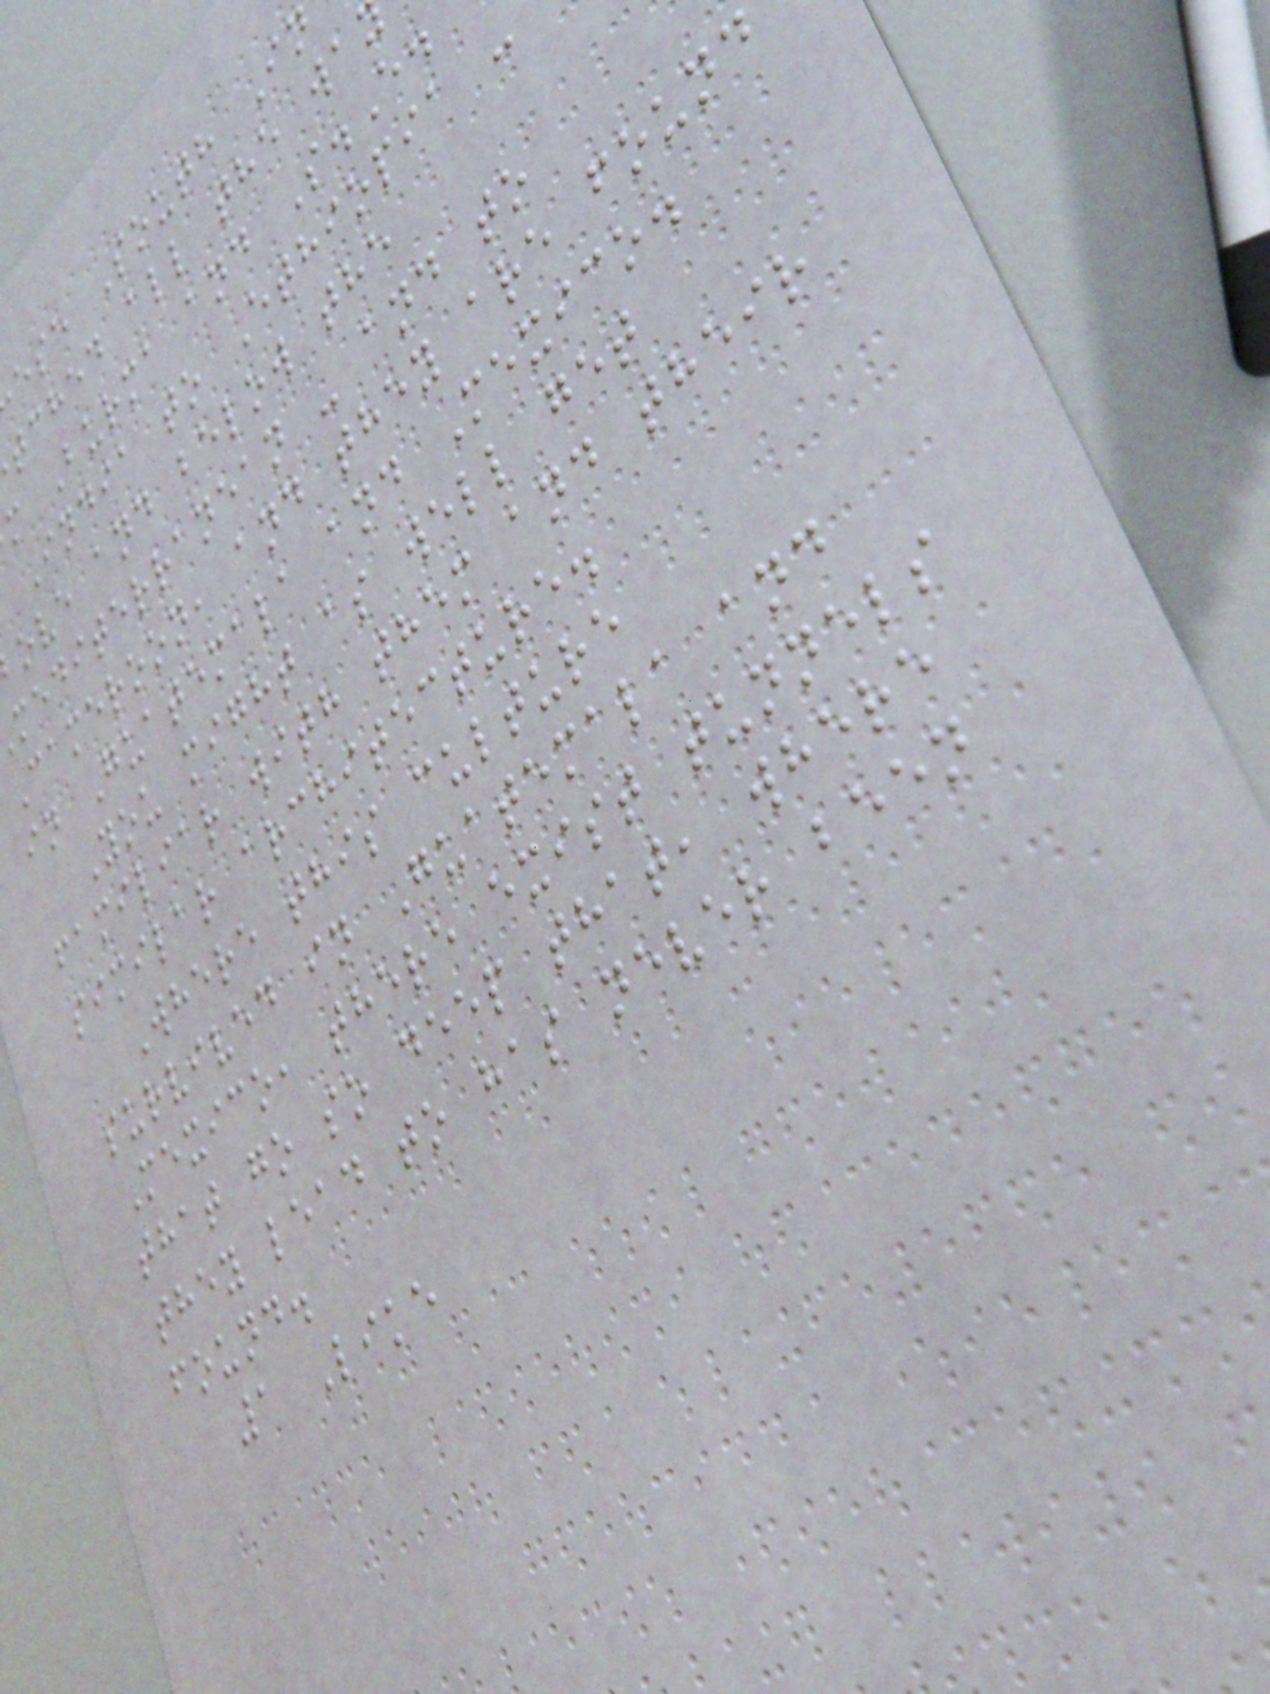ese South In
tched all the wa
m Burma and S.E.
India to Ethiopia -
ove and below the
mediterranean - and to
Cameroon, and they are found
in Guatemala and Mexico.
You might as well get
familiar with them and their
similar architecture.
Where this culture
survived in Guatemala and
Mexico, there exist tunnels
that go so deep that, where
they lead to has never been
found.
1 Like
